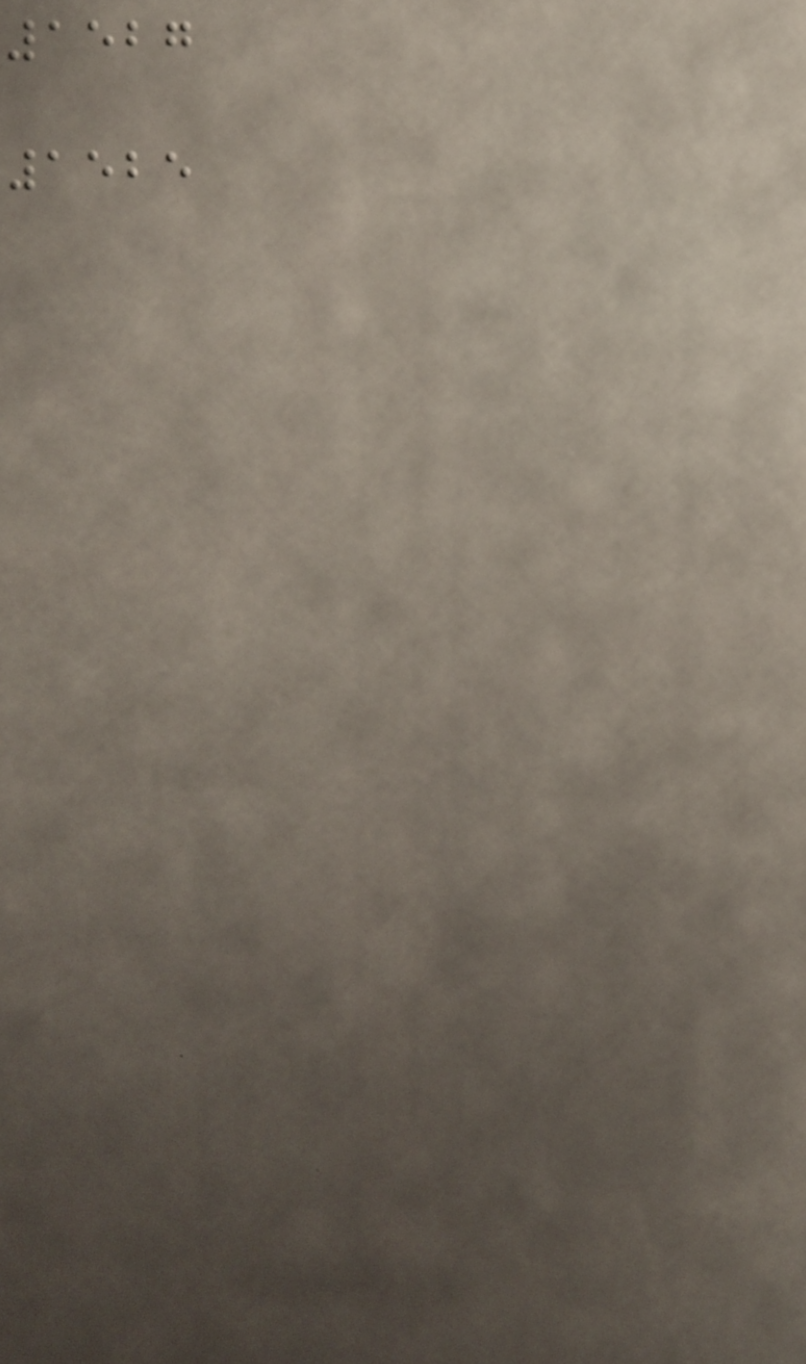1527
1525
